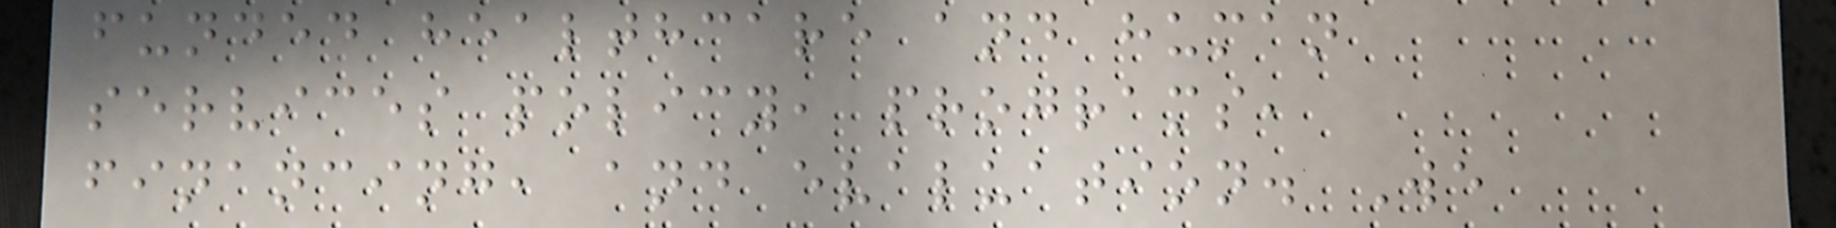funded healthcare and human
services policy, programs,
financing, and evaluation. We
